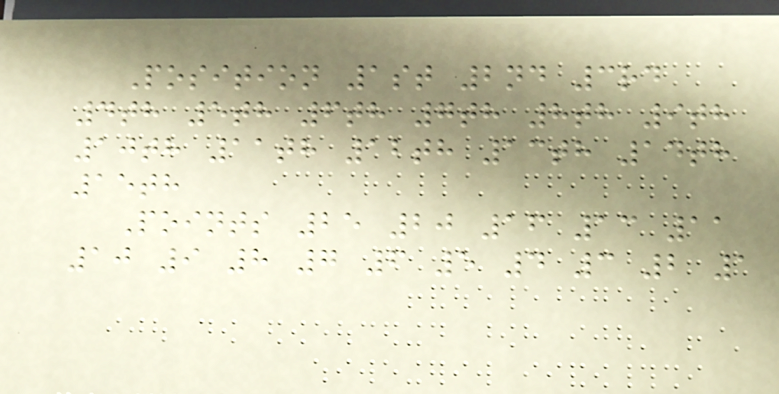Position 1st 2nd 3rd
4th 5th 6th 7th 8th 9th
10th 11th 12th 13th 14th
15th
Points 25 20 16 13 11
10 9 8 7 6 5 4 3 2 1
